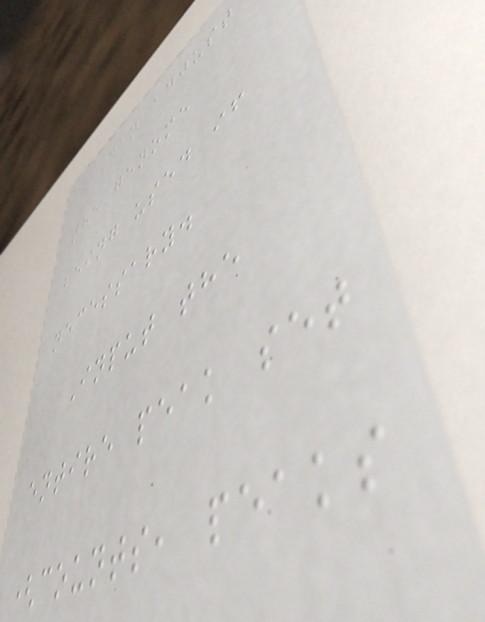Can adjust
the genome
being used if
necessary.
Input the
entire peak set
(counts, peaks
